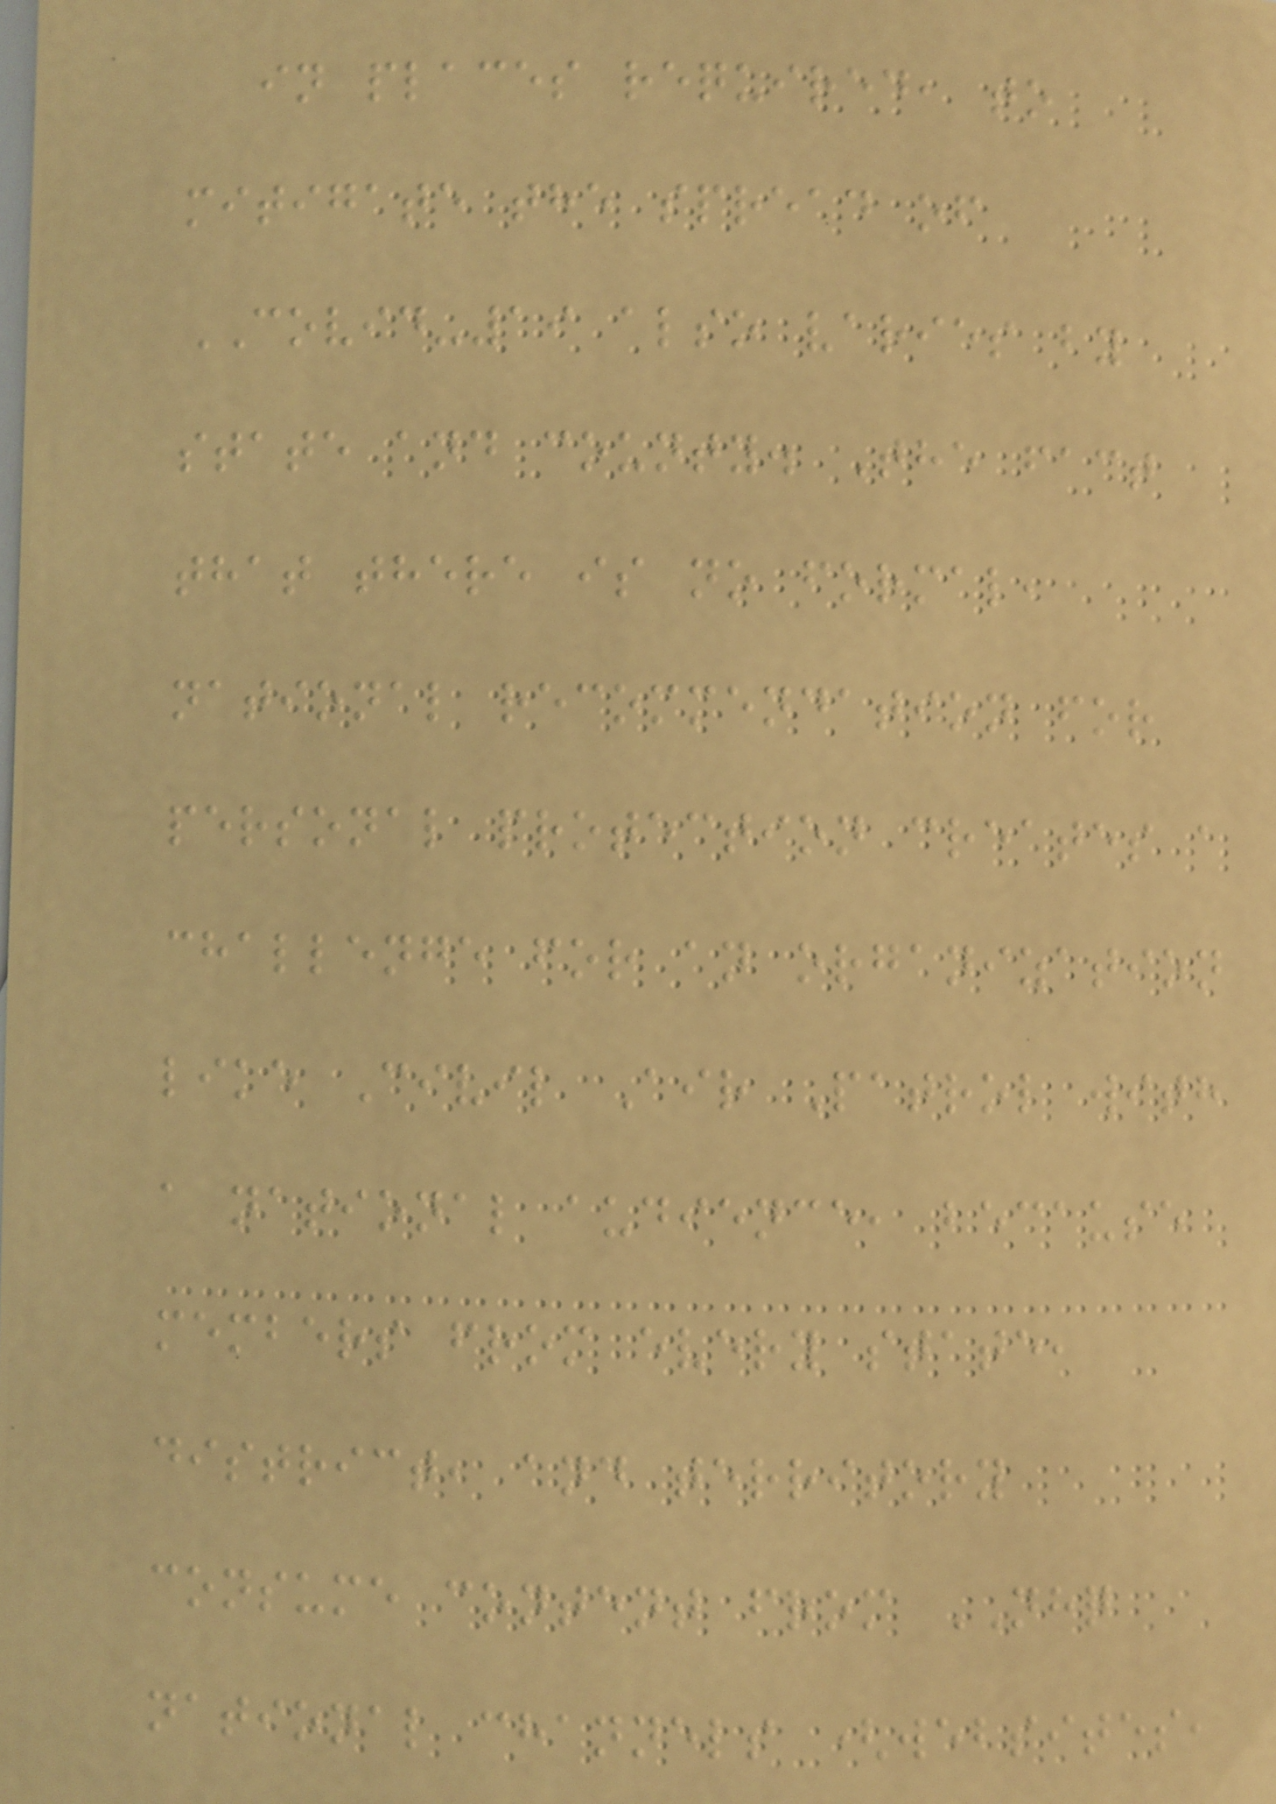in places required, to
mitigate the spread of
COVID-19 also varies by
state and county. The fact
that there is no formal,
national recommendation for
personal protection creates a
challenge for an organization
like Civil Air Patrol with
a national audience, because
members from every state,
district, and territory
consume content from NHQ
national channels (websites,
